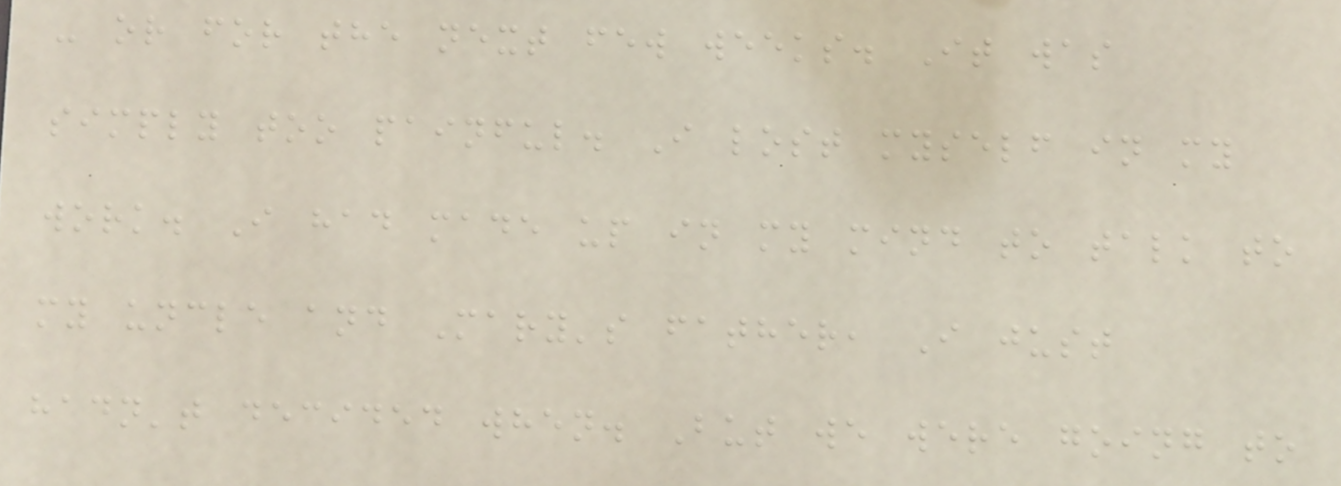- or for the next few weeks. It was
simply too painful. I lost myself in my
work. I had made up in my mind to talk to
my uncle and Mary's father, I just
hadn't decided when. But we were going to
